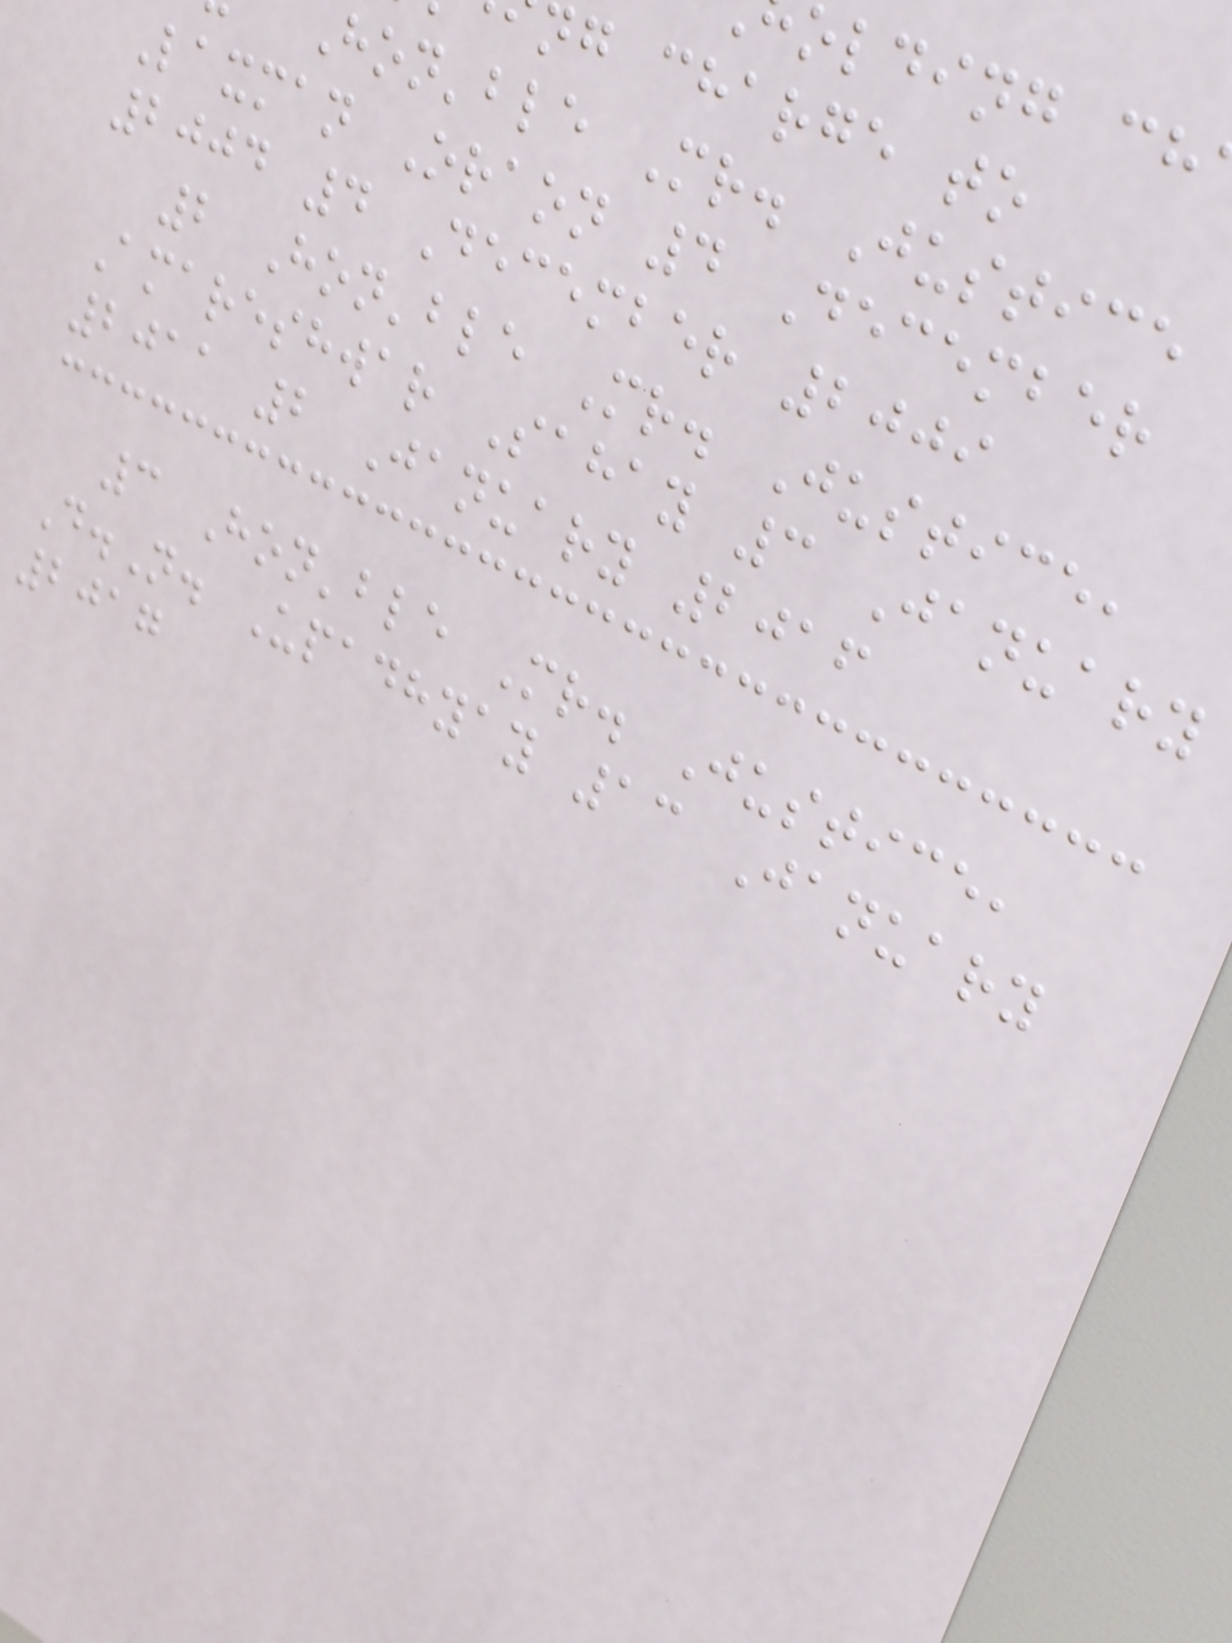olding ch
ng charge to
hon'ble Mr. Justice
Laxman Oraon 4 December
2004 4 December 2009
2 Hon'ble Mr. Justice,
Amareshwar Sahay 3 January
2011 2 January 2016
3 Hon'ble Mr. Justice,
D.N. Upadhyay 13 January
2017
